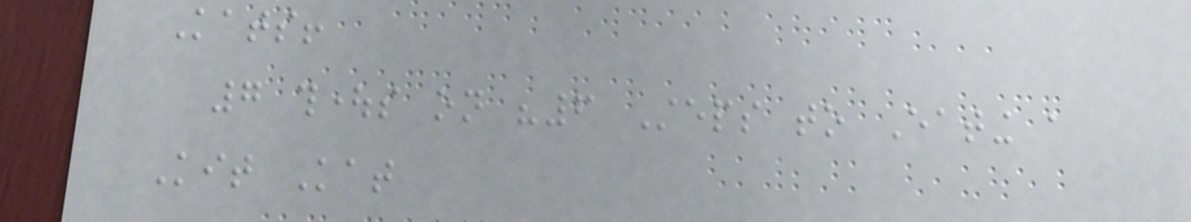Kats!
7 thoughts on "6 Steps to Eating a
Kit Kat
